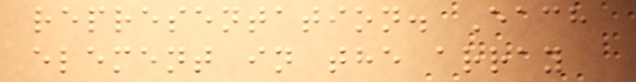representation. Each
element in the array
